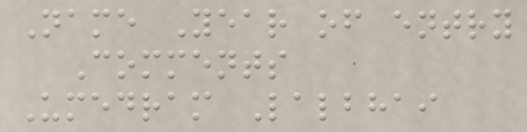Name Year of entry
Comments
Umedram Lalbhai
